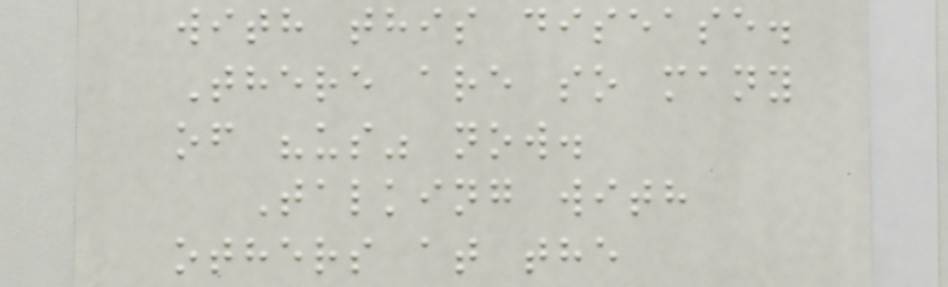with this disease.
There are so many
of "us" now.
Talking with
others at the
